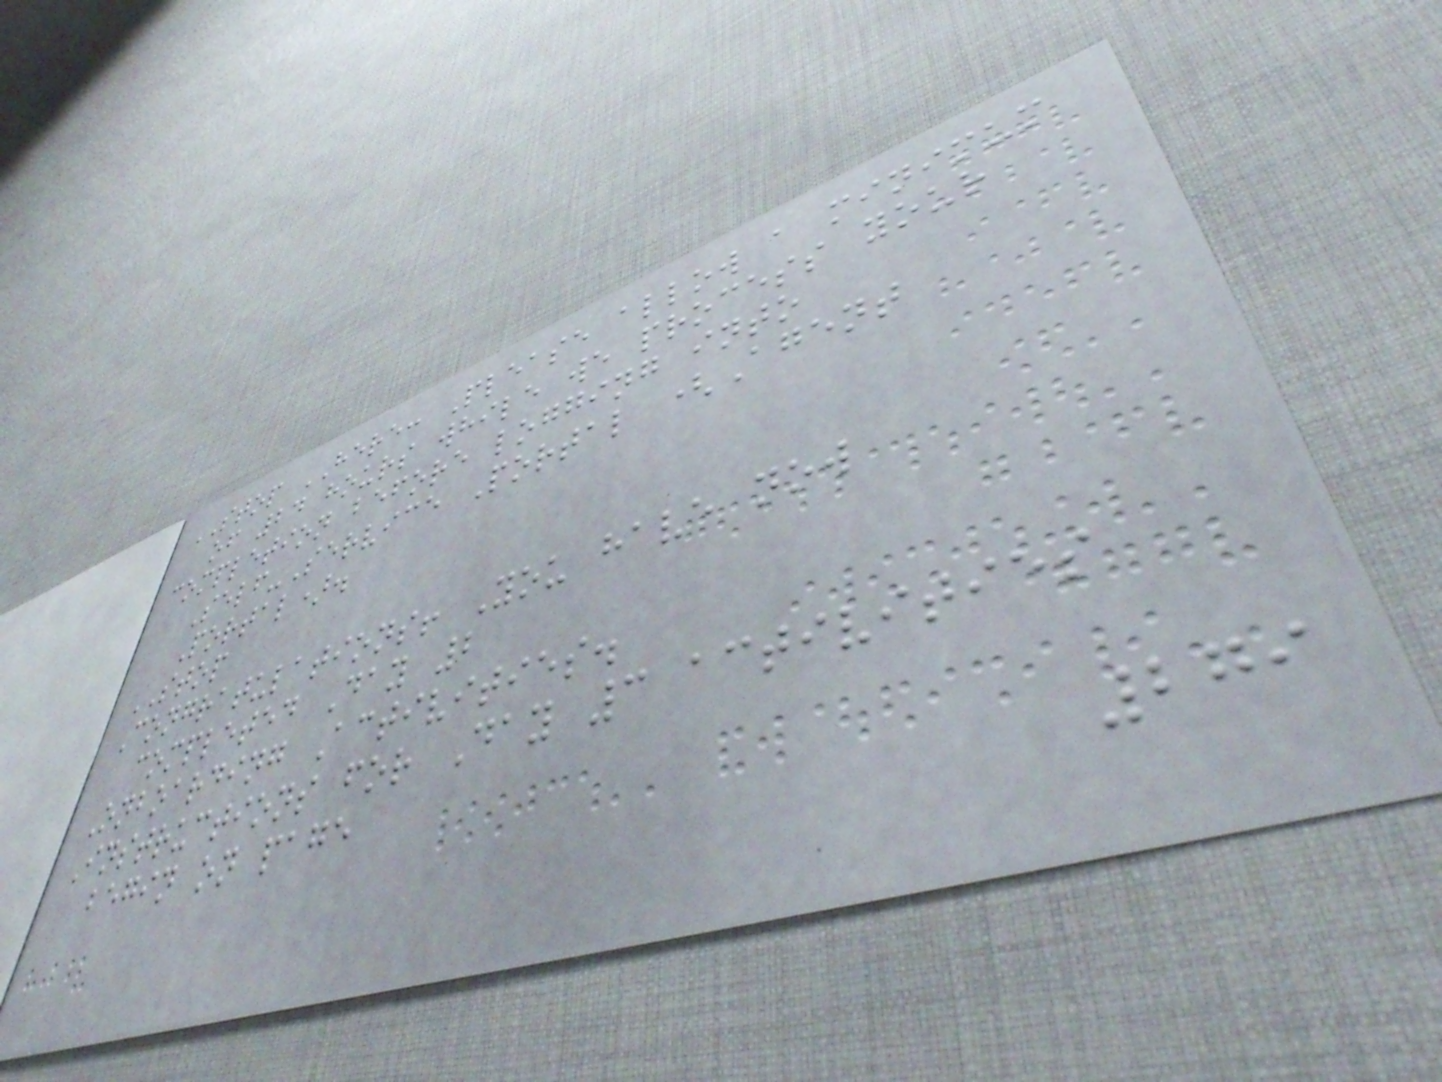STOP HERE: Please allow a minimum
of 24 hours while we process your
completion before logging into
Self-Service Portal (Agent
Portal).
STOP
Congratulations! You have now
completed Day 2
Onboarding Activities.
Instructions for Day 3 activities
begin on page
279
